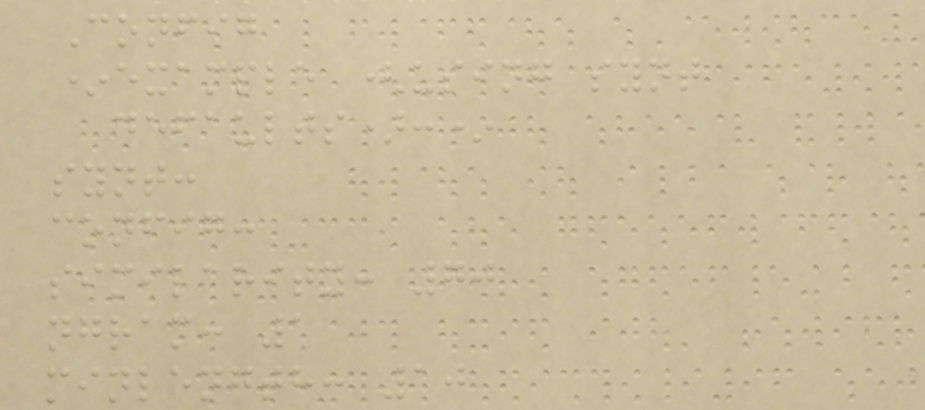Config
*example (using synt
defaults):*
synt:
config:
similarity: 70
ngram: 1
minlength: 10
